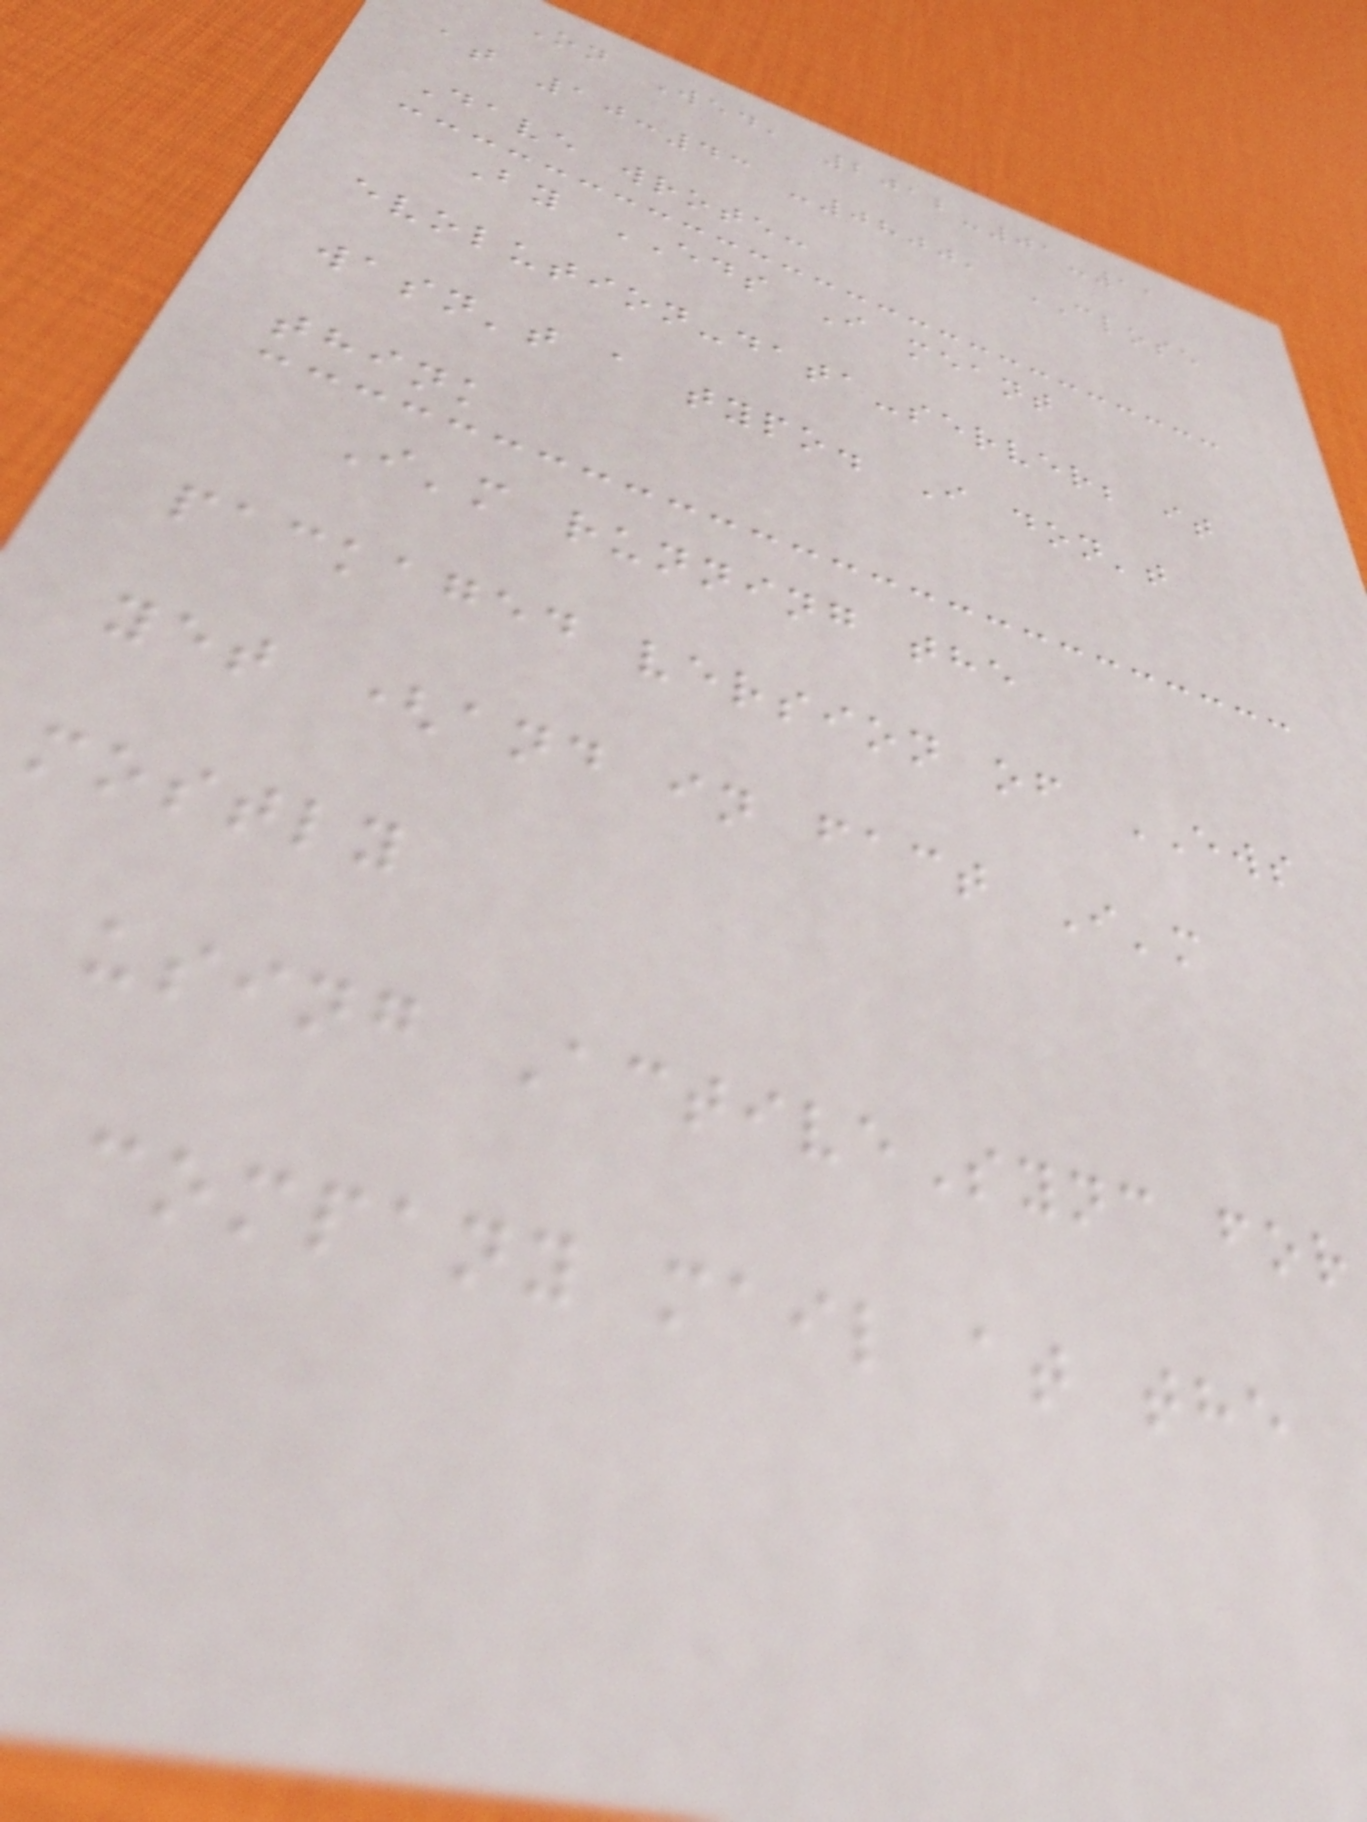On Wed, 2012-01-11
at 10:43 -0800, CLOSE
Dave wrote:
By EDS I meant
evolution-data-server; it
wasn't a typo. I don't
think
I'm running the
packaged version of EWS
yet (and in fact I'm
mostly
using ActiveSync for
company mail at the
